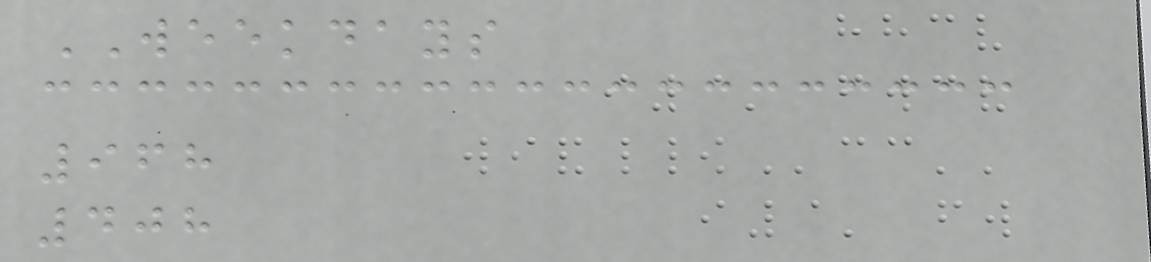WEEKDAYS
968
408
